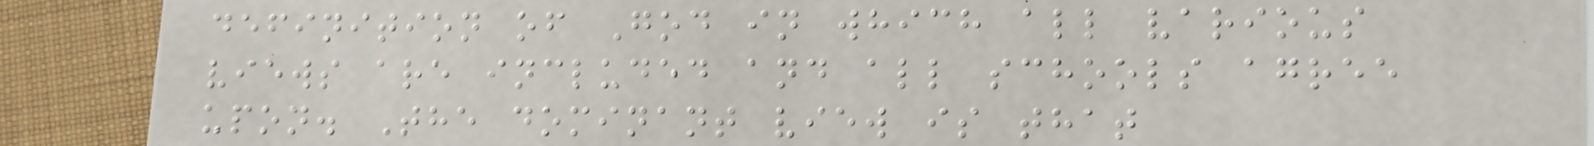definition of God in which all various
views are included and all schools agree
upon. The dominant view is that
